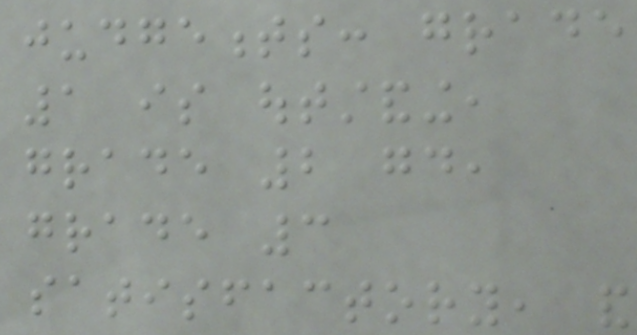judgements: grade
1 is outstanding,
grade 2 good,
grade 3
satisfactory, and
